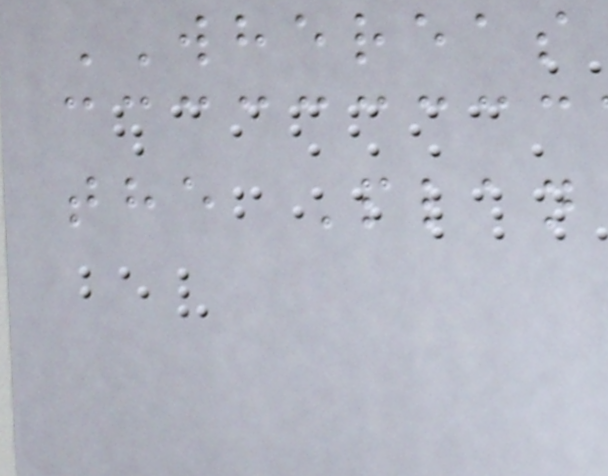WHEREAS
the Plan
